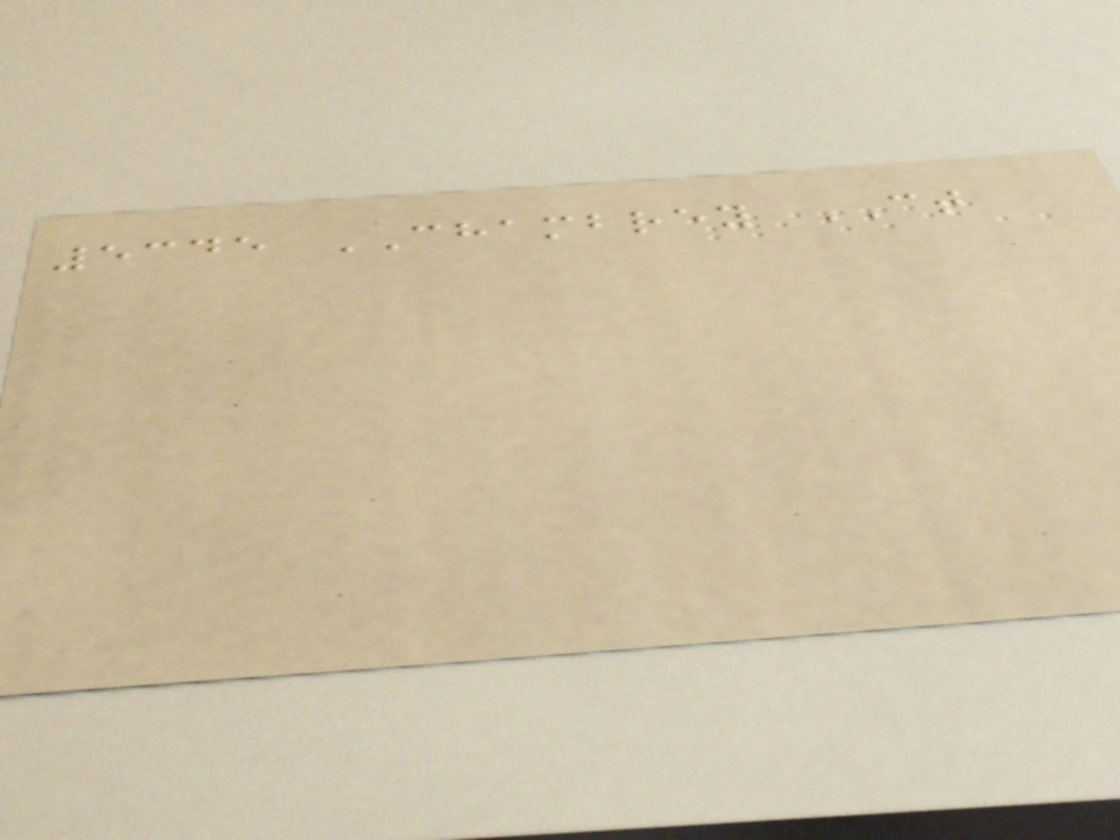5345 CHAMBREY CT
